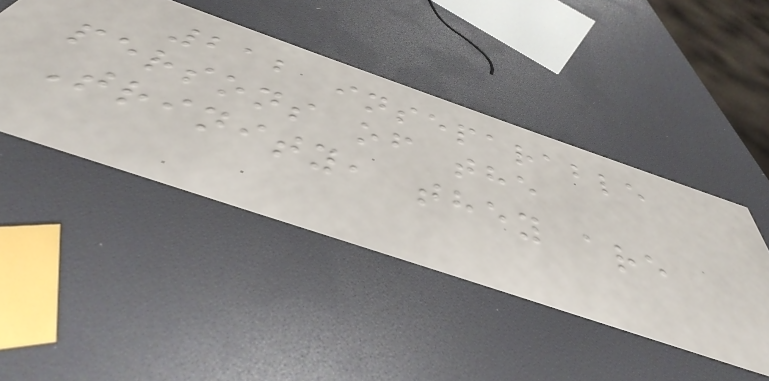212 inseparable
persons of the
Trinity, they are
